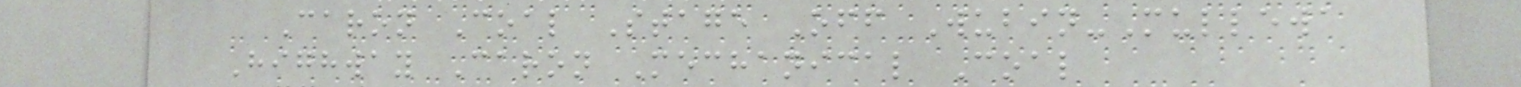Caron Coal Stage Off Wubin-Mullewa
Highway Caron Mechanical Coal
